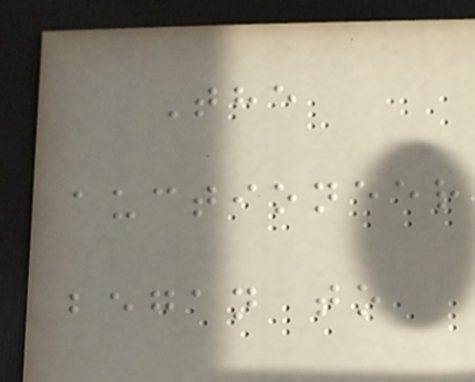The
auctioneer
began to
